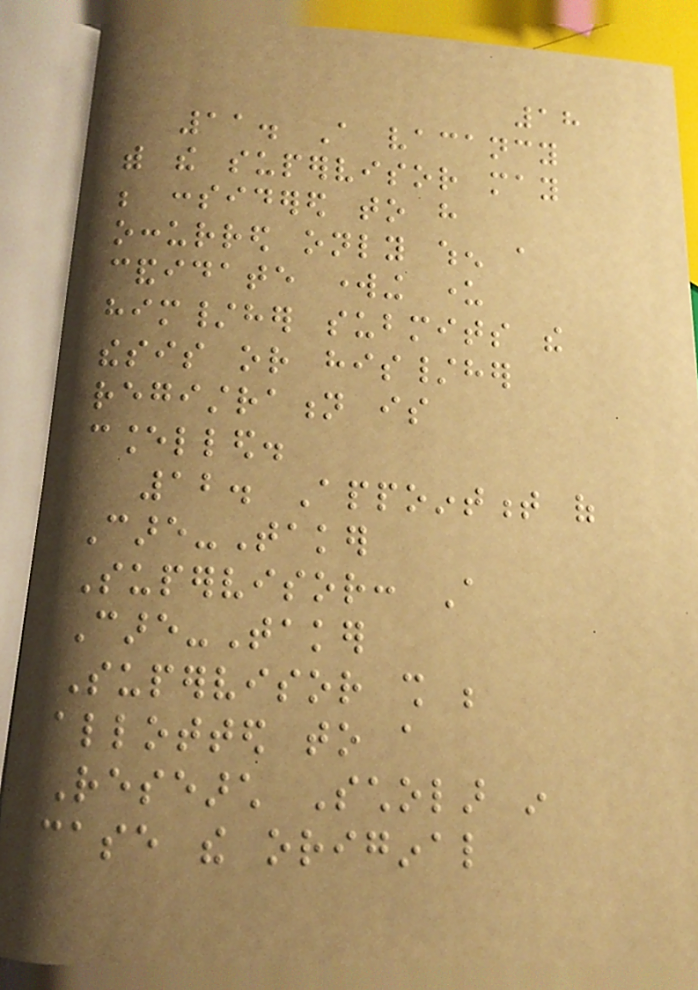18
11. A vacancy
with the supervisor may
be considered to have
occurred only when a
candidate working under
him/her submits the
thesis or his/her
registration is
cancelled.
12. Appointment of
Care-Taker
Supervisor: A
Care-Taker
Supervisor shall be
allotted to a
Research Scholar in
case the original
